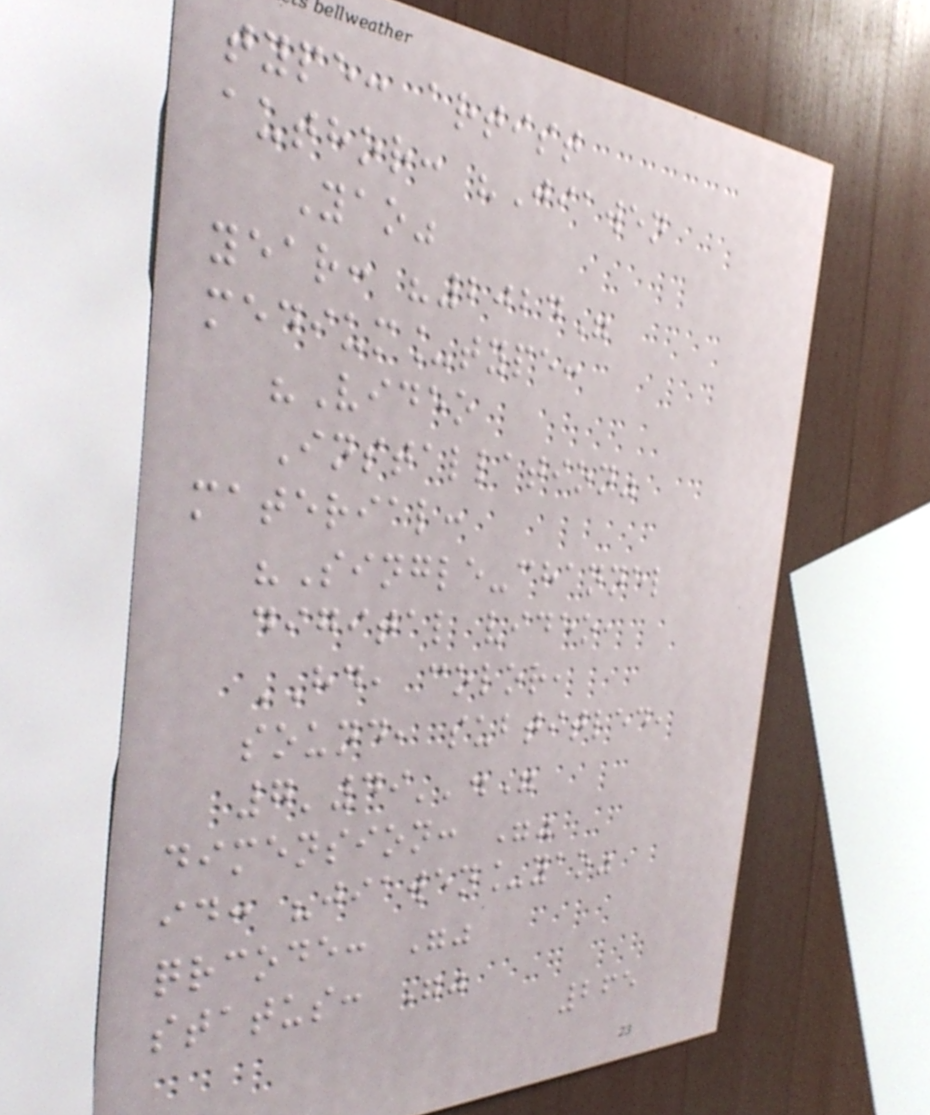type: artist
author: "Jiawen
Yao"
year: "2024"
medium_type:
"Video
Installation"
material:
"Single-channel
digital video,
HD, color,
sound, subtitled,
7'49''."
dimension: ""
id: "jiawen_yao"
qrcode: ""
status: ""
265
